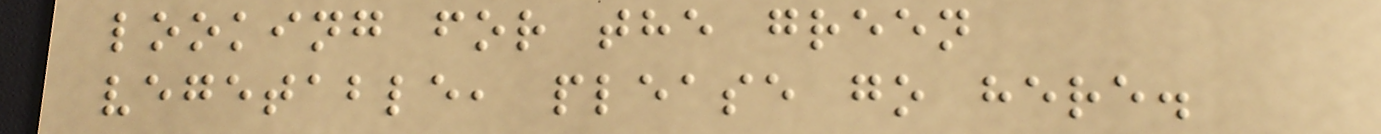looking for the green
vegetable, please go here.
